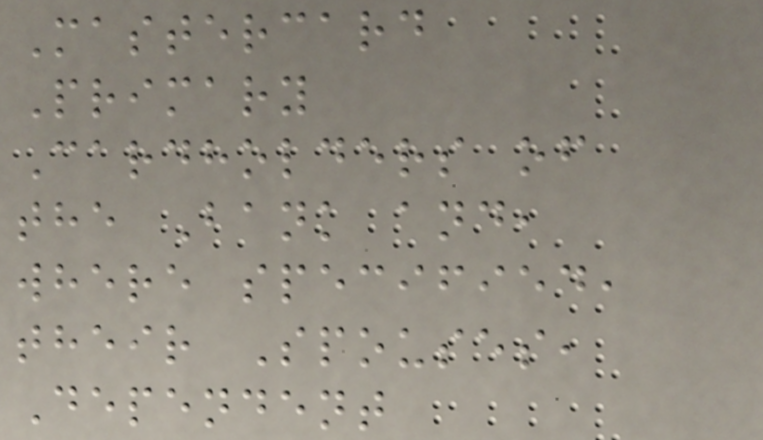Mastercard
Primary
Cardholders of
the Bank and,
where specified,
their Spouses,
Dependent
